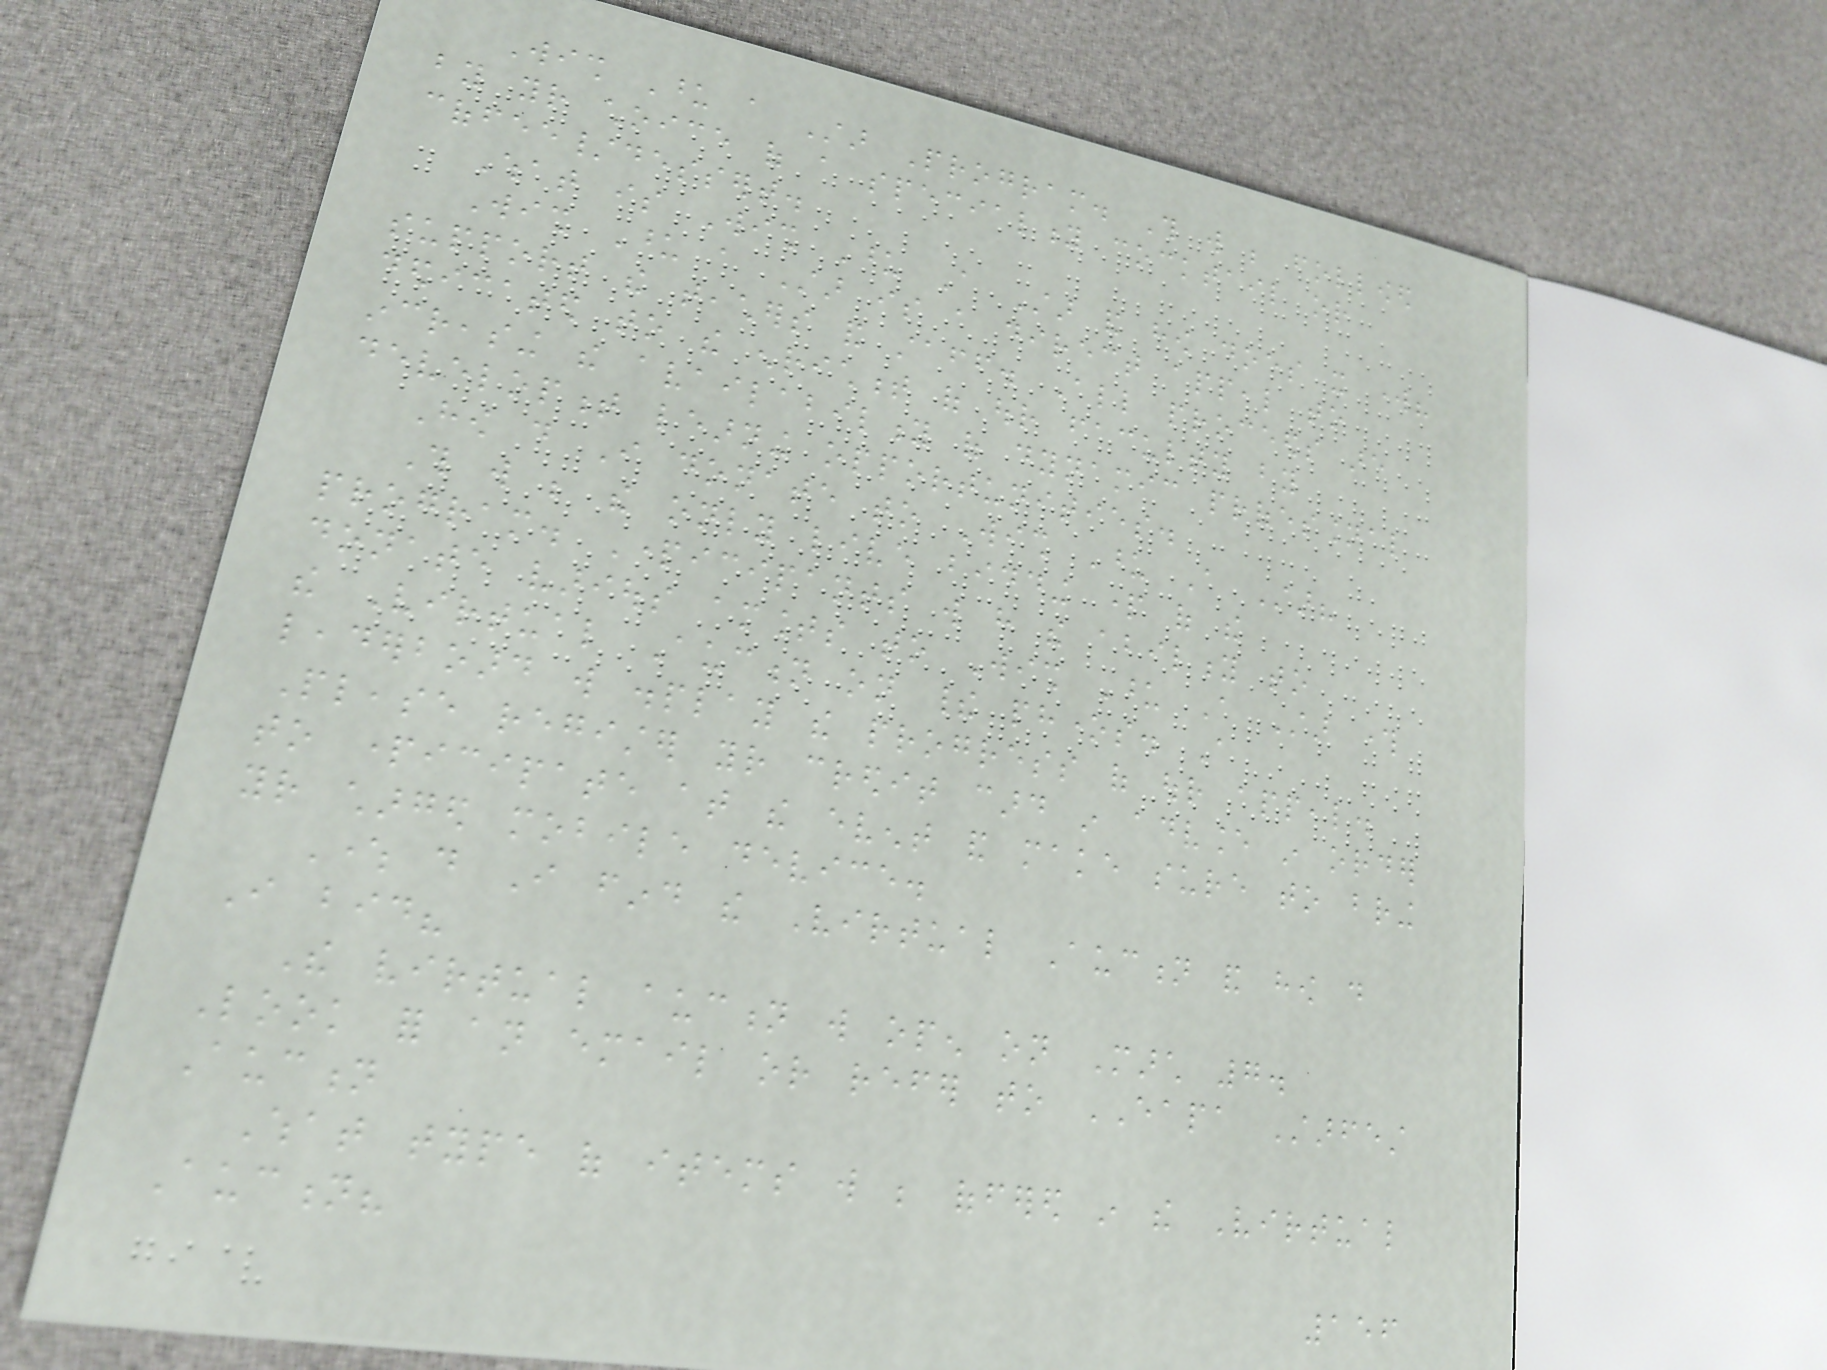Wish Upon a Star Program. This will be followed
by your choice of a speciality cocktail or
coffee/dessert.
What is Wish Upon A Star and how does it work?
Wish Upon a Star is a direct appeal to
support the teachers and staff. All proceeds are
dedicated to the enrichment of our faculty by
increasing the availability of dynamic professional
development learning opportunities.
How do I donate to Wish Upon A Star?
This will be the only live bidding part of the
program. Participants will have the ability to
donate various amounts to Wish Upon A Star through
the Virtual Auction on their phones. A
leaderboard will display the progress of our appeal.
Please register your credit card in advance in order
to participate at the event and make sure to bring
your charged mobile device.
Where do I find the Virtual Auction and how do
I bid?
The virtual auction will open on March 7.
Look for an email or refer to EAPA Starfest
Auction
What type of items will be offered in the Virtual
Auction?
156
